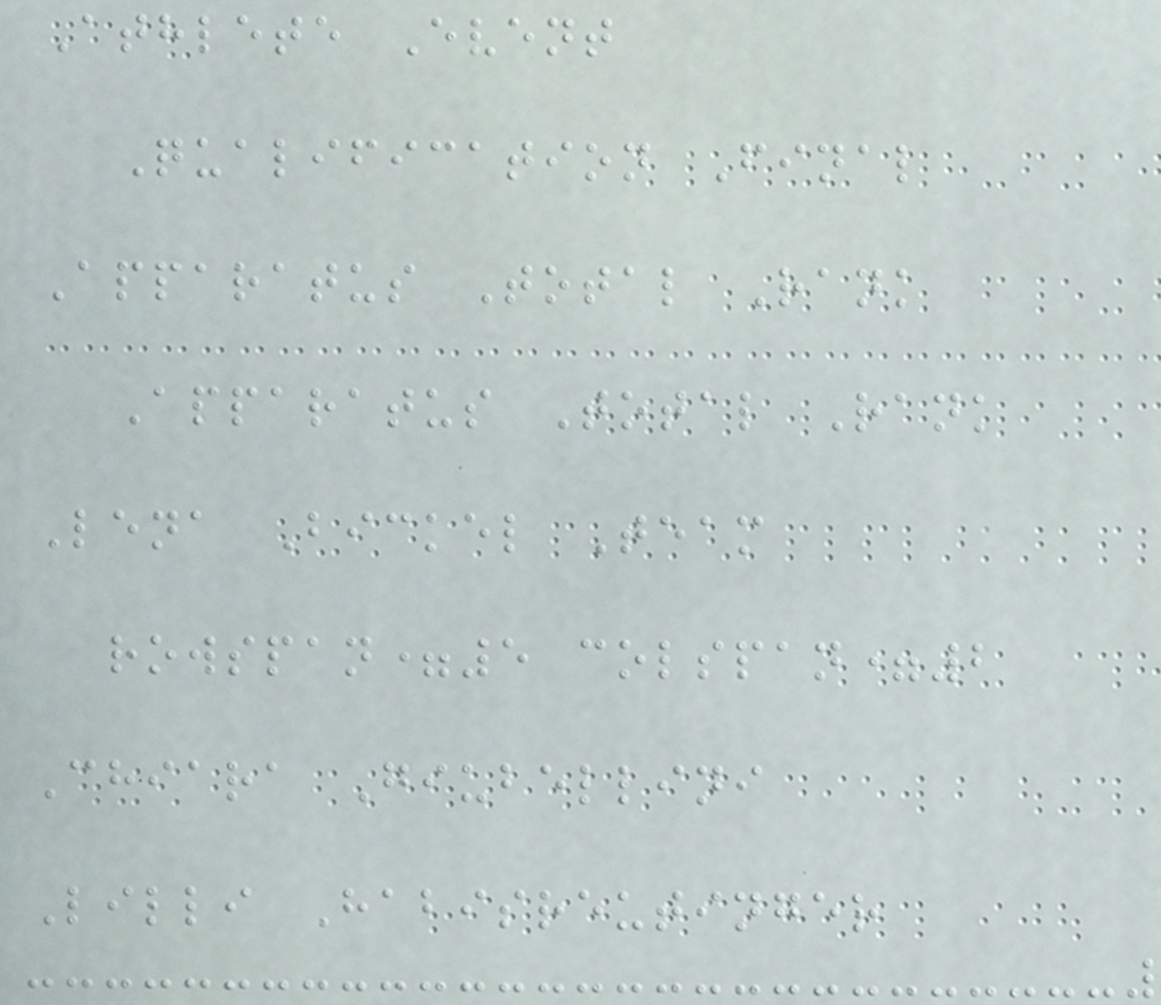Athlete Event
Qualification Final
Apparatus Total Rank
Apparatus Total Rank
Lena Bickel Team
rowspan=5 colspan=2
Chiara Giubellini
Lilli Habisreutinger
